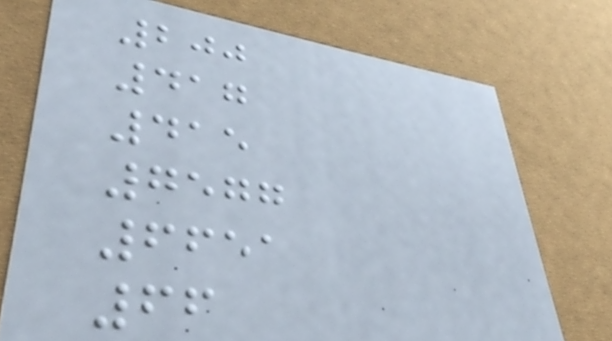200
417
415
7577
6651
66
